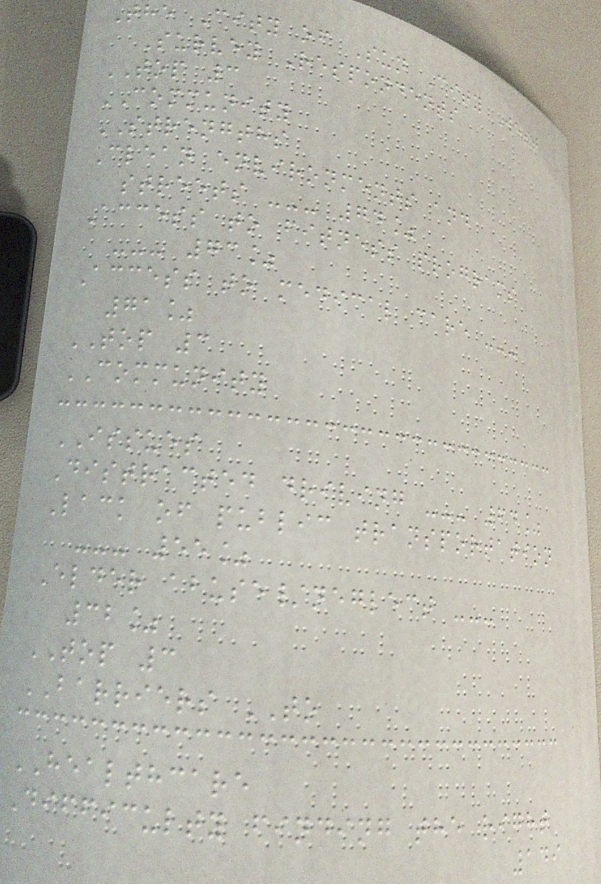The City of Sun City West
Survey Respondents
TOP 3
COMMUNITY
STRENGTHS
Clean environments and
streets --- 74%
Access to fitness programs
--- 73%
Access to medical care ---
71%
TOP 3
COMMUNITY
ISSUES
Distracted driving --- 64%
Lack of public transportation
--- 55%
Elder abuse/neglect ---
32%
TOP 3
BARRIERS TO
HEALTHCARE
Difficulty finding the right
149
